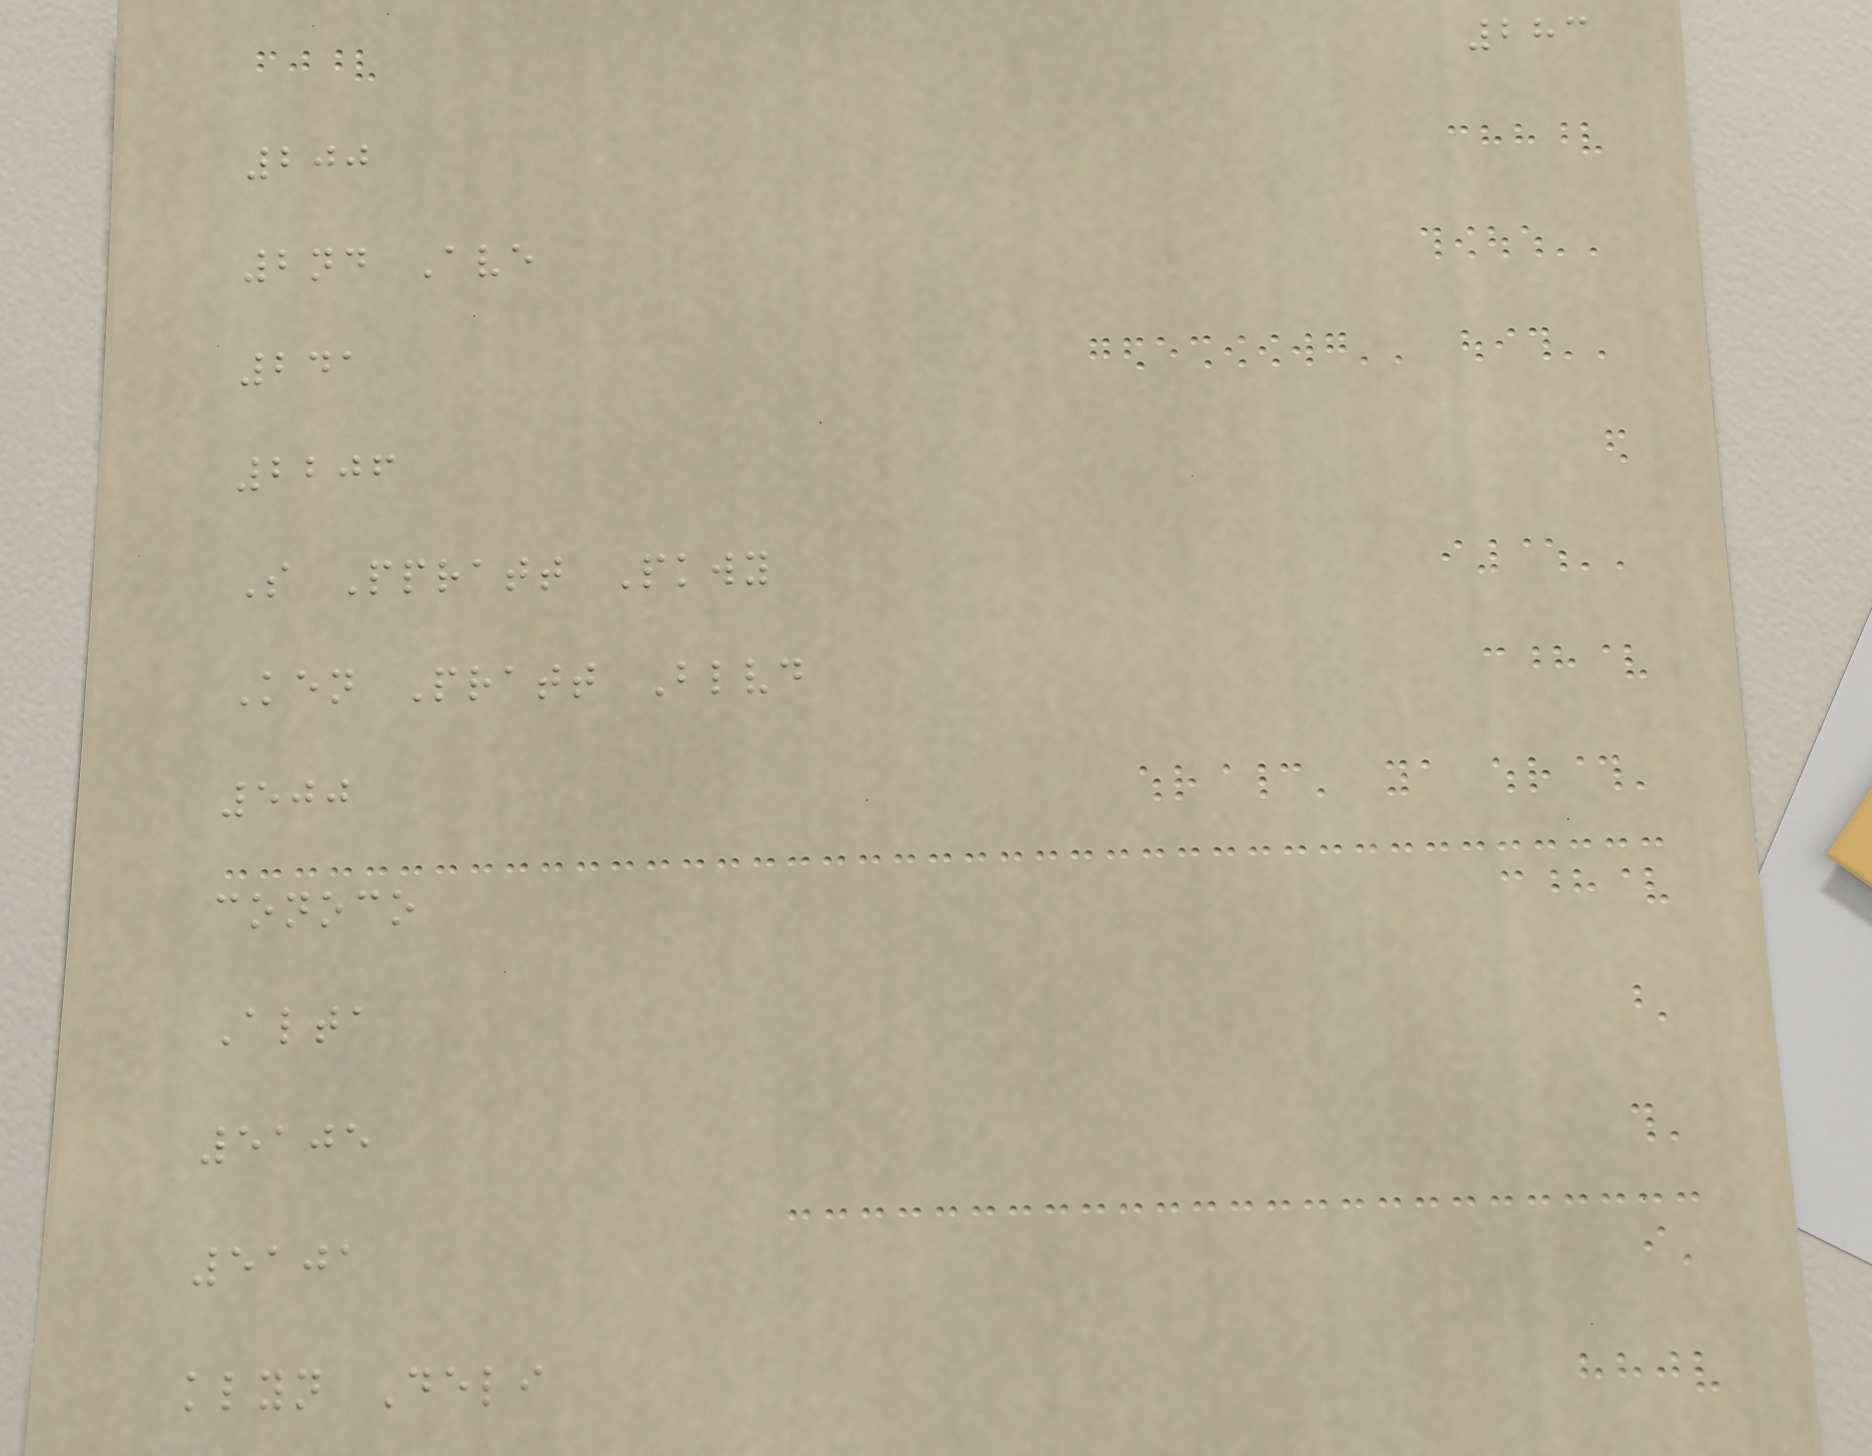283
200
2nd Ave
241
2206
S Ppratt Pkwy
Ken Pratt Blvd
500
conoco
Alta
5105
5101
klyn Deli
